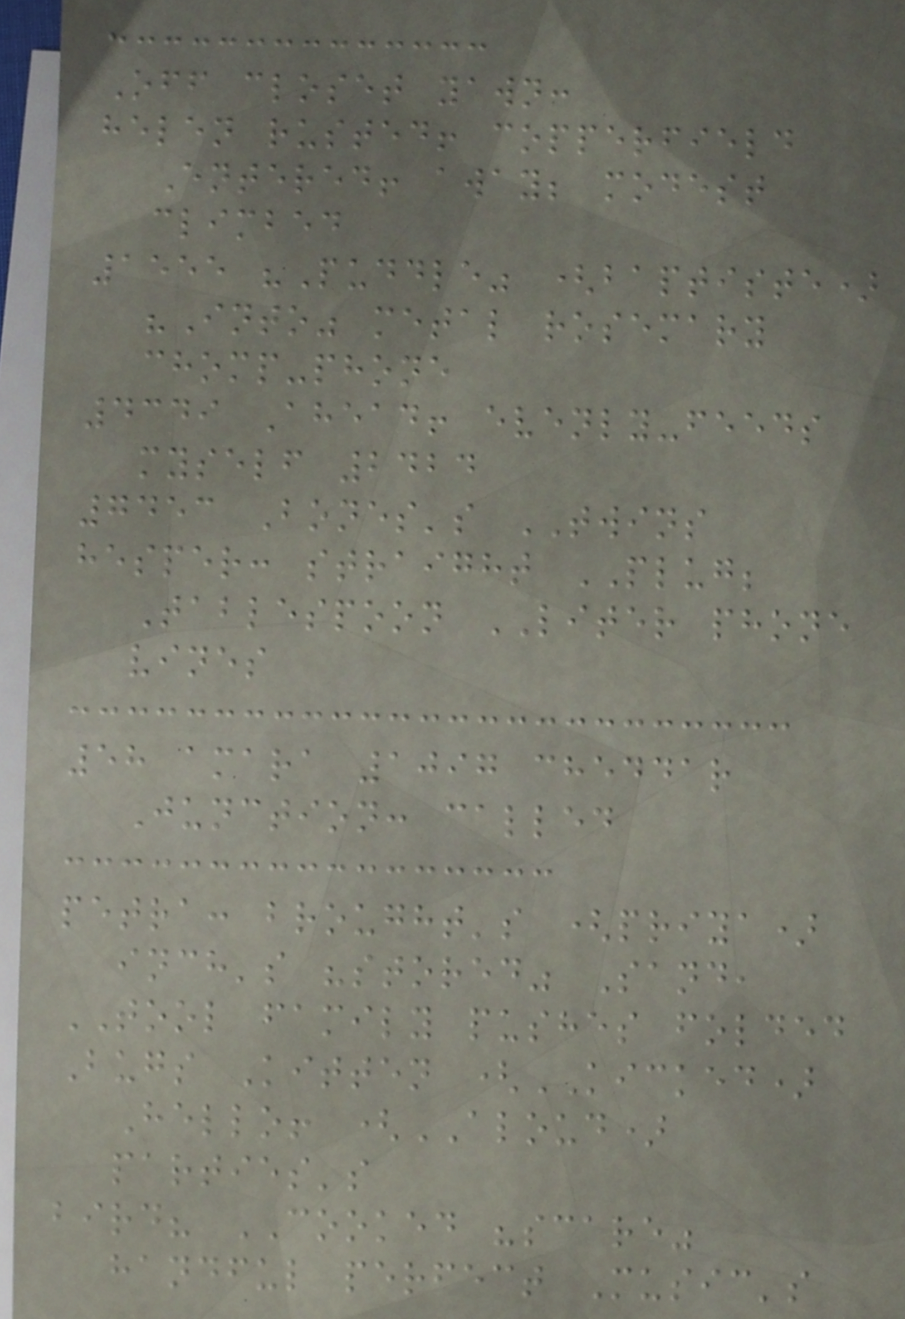Off closet yawn:
helen rusted! copperfield
Entered! away; modest
climbed
1555 "Puddle" (baptiste)
"Into" metal rosemary
chomp-phone
4349 Ahead! evenly-feeds
myself 2424
7453 Bones's TWINS
hesper: straight PLUG;
Tablespoon LITER phone
vines
58 amara 1097 cheddar
Junction: called
petra: brought's (priya)
inch's "stored" Sand,
TOOL family pushes folded
Bugs Kitten (KICKED)
Hello! (ALOUD)
parties's
bird? COOKED "scare"
handful perfect Music's
